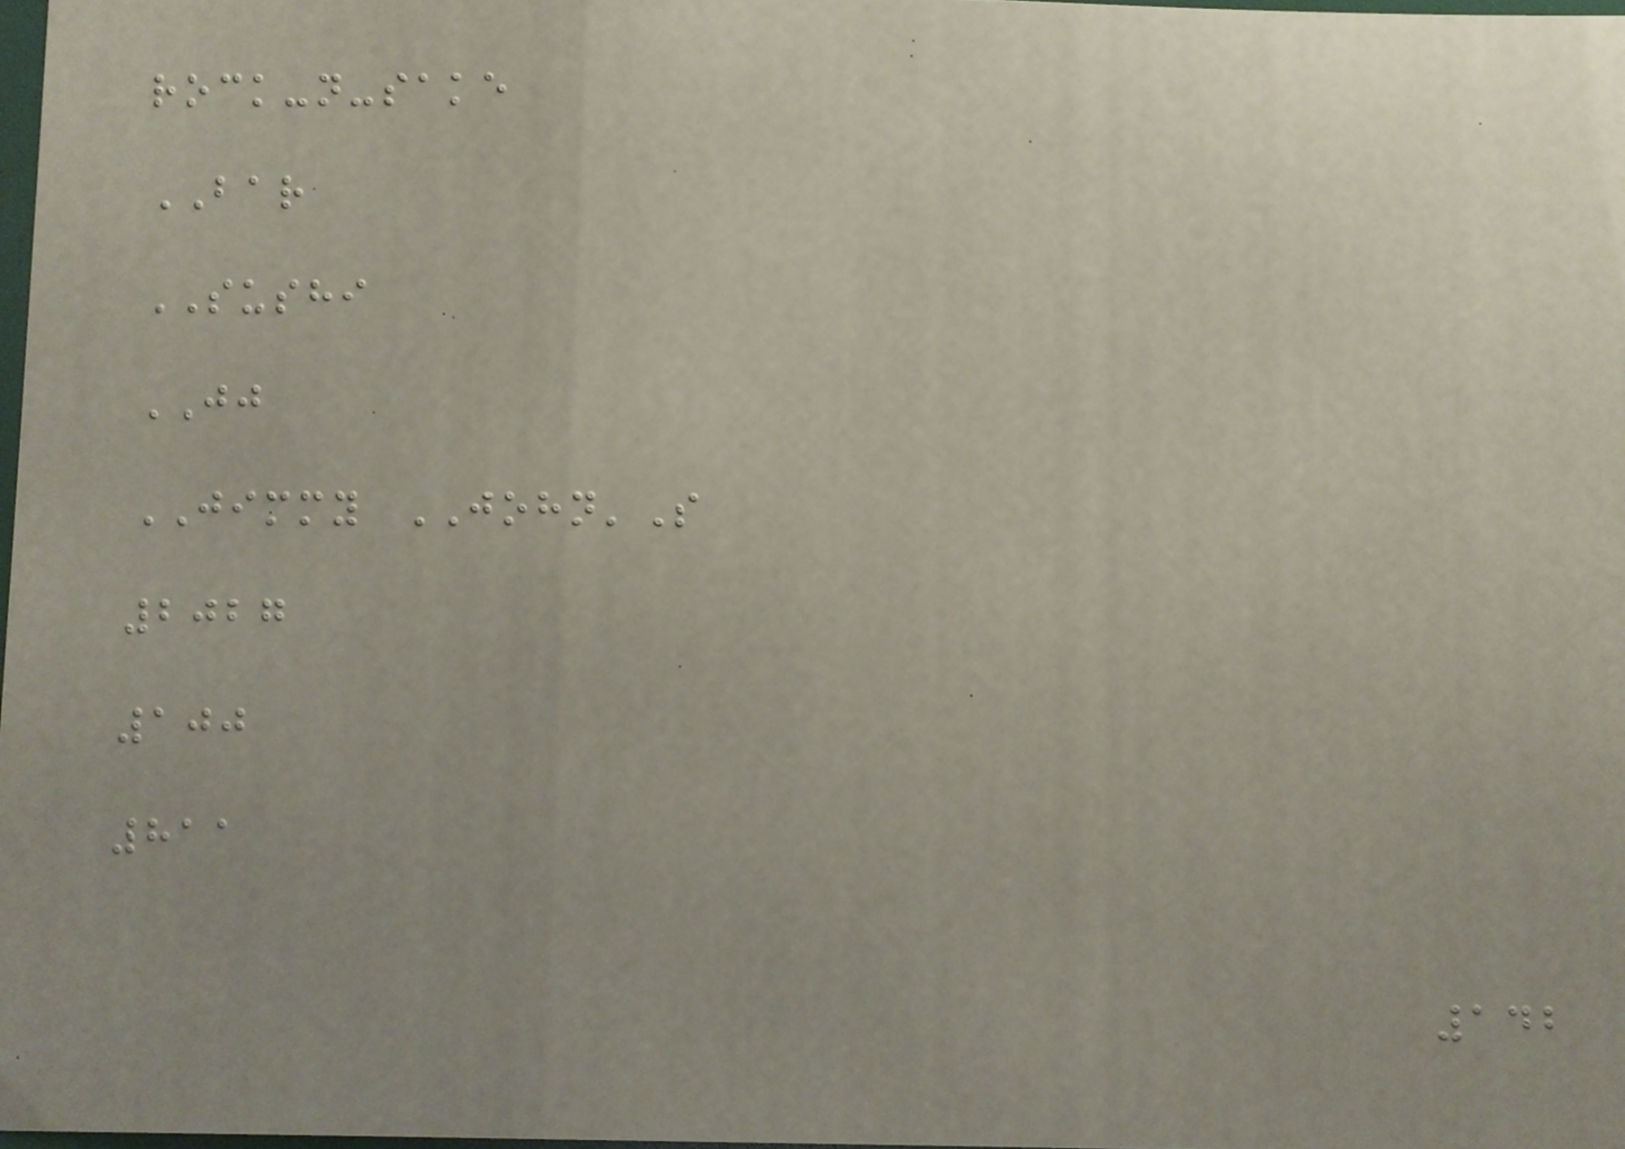rock-n-sake
BAR
SUSHI
JJ
JIMMY JOHN'S
2027
100
811
142
